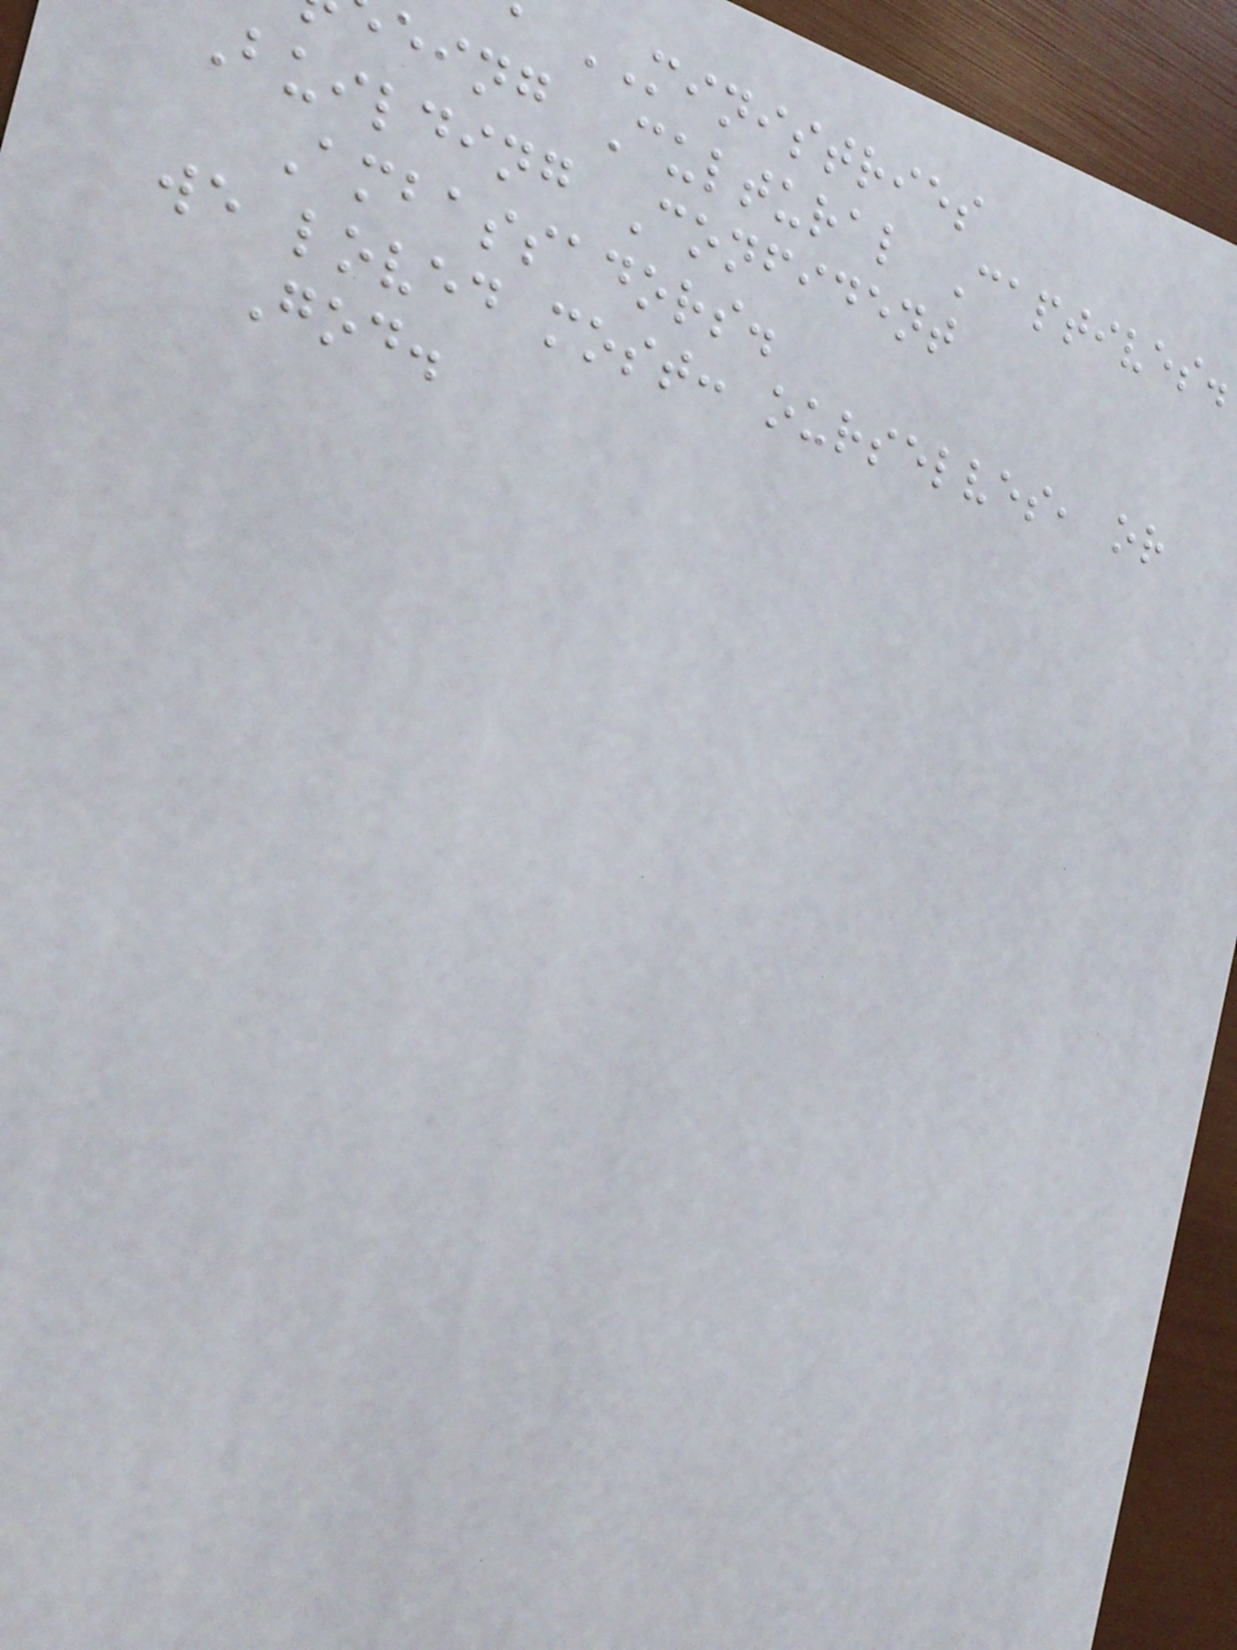MINISTRIES
eing Cultural Captives.
Building Confident
Ambassadors.
we loved most: ourselves, or
God.
